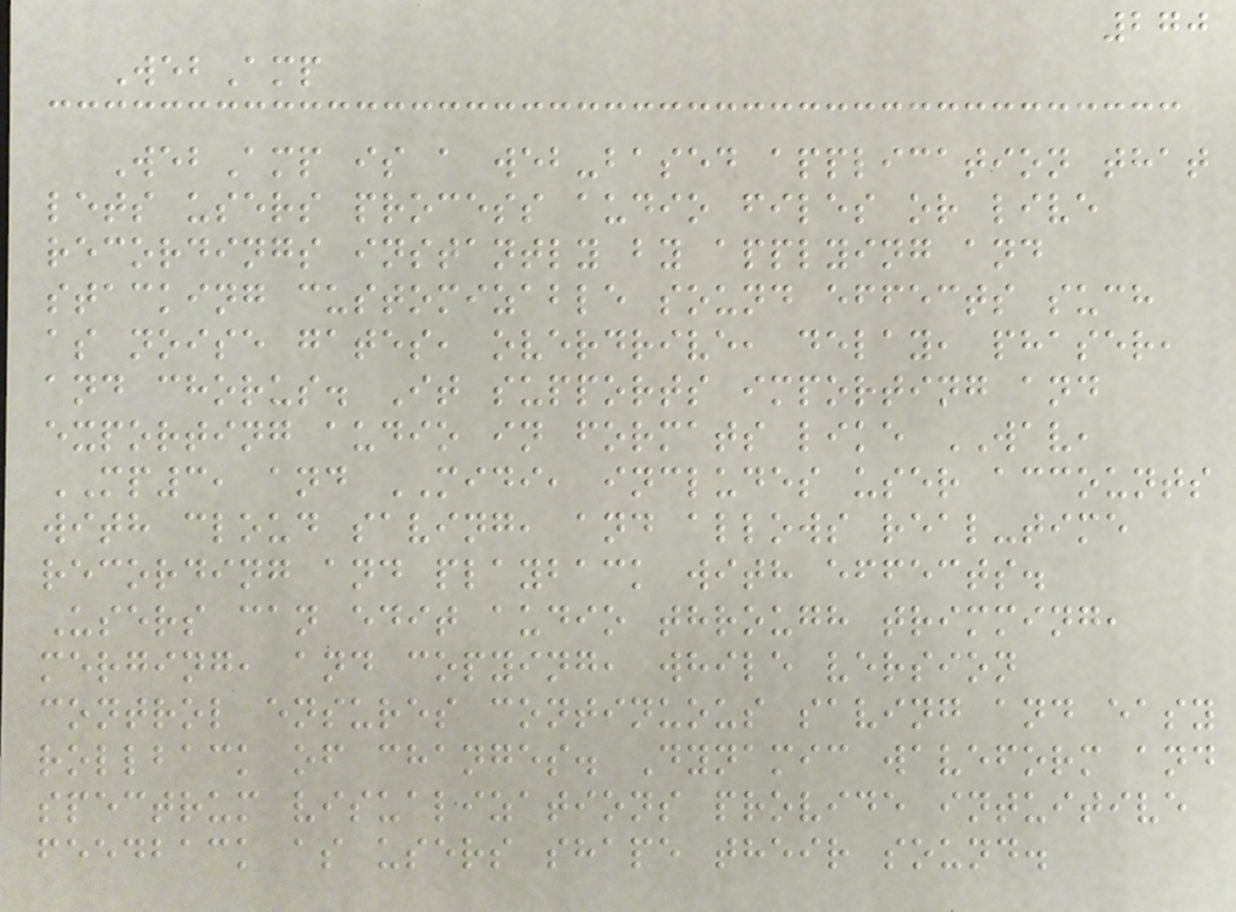270
WebAmp
WebAmp is a web-based application that
lets users process audio files or live
recordings instantly by applying and
stacking customizable sound effects such
as noise gates, overdrive, delay, phaser,
and chorus. It supports importing and
exporting audio in formats like WAV,
MP3, and MIDI, includes user accounts
with cloud saving, and allows real-time
recording and playback with effects.
Users can edit audio through trimming,
merging, and copying, while version
control ensures continuous saving and easy
rollback of changes. Dynamic waveform and
spectrum visualizations provide intuitive
feedback as users shape their sound.
